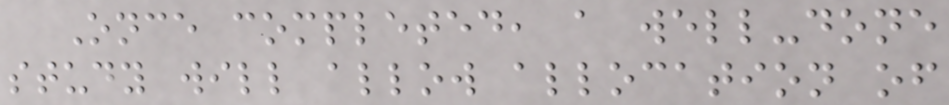Once completed, a well-done
study will allow allocation of
